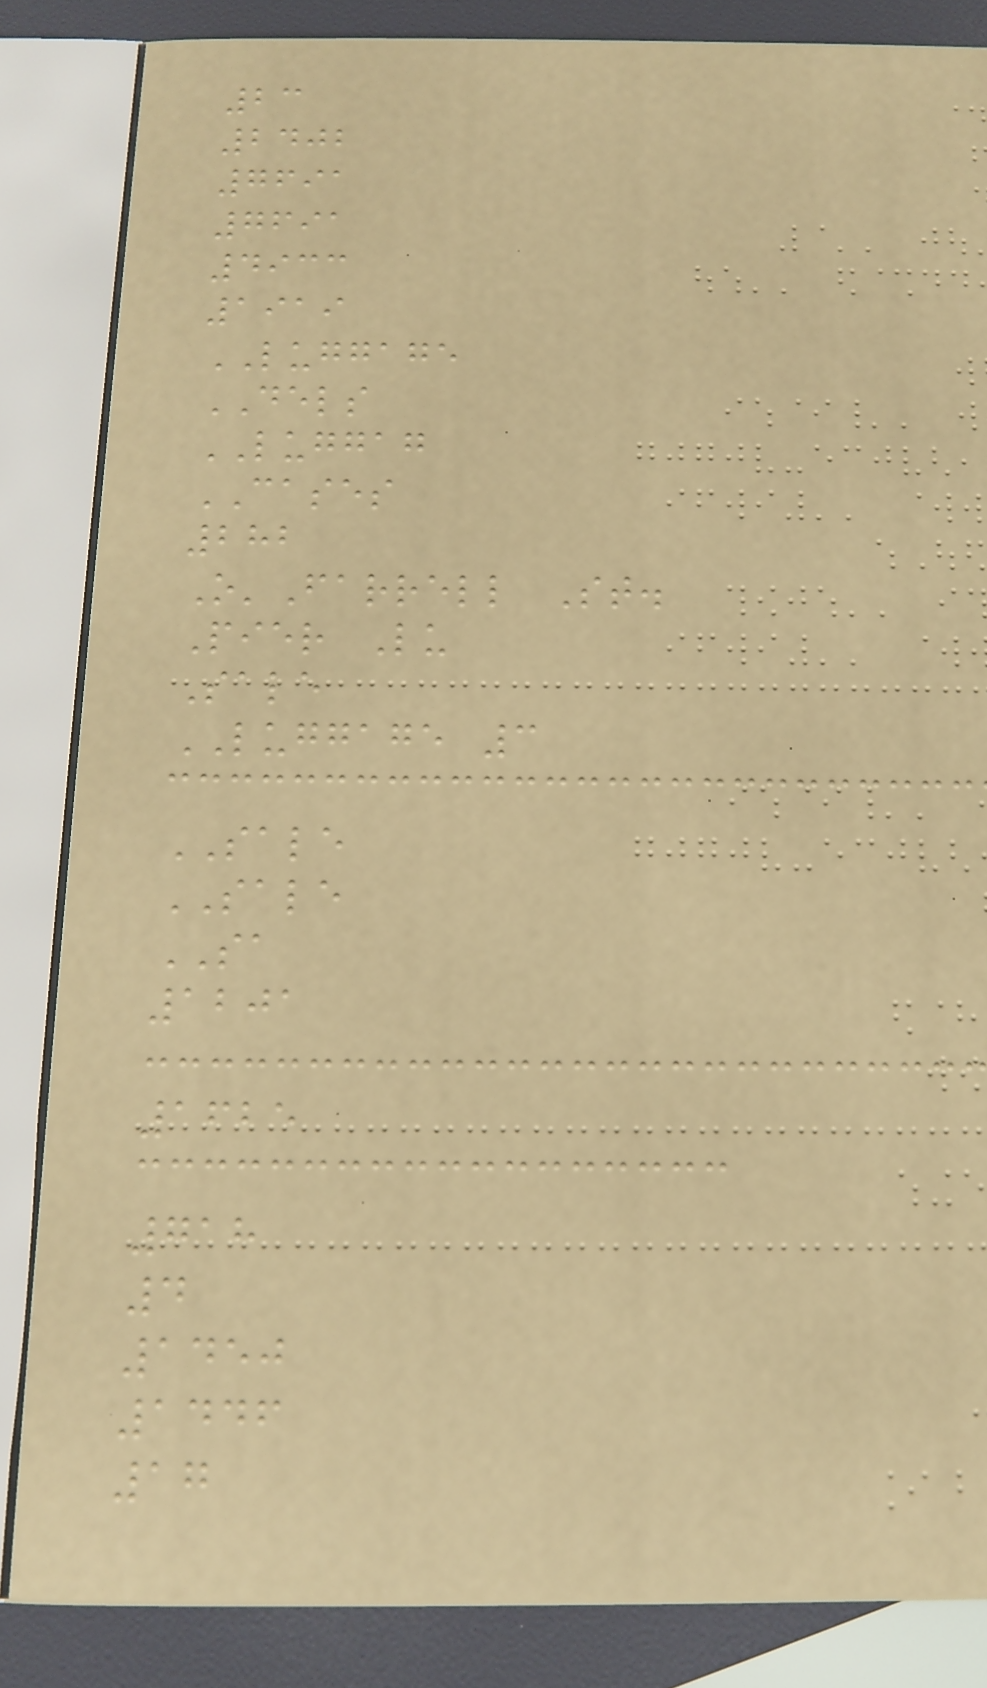23
2402
7691
7691
4933
1919
LUGGAGE
DELS
LUGGAG
CASES
282
O'Farrell St.
Pier Lu
Sale
LUGGAGE 3
SALE
SALE
SA
1201
1625
718
4
1450
1446
17
